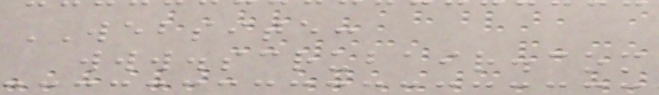WEBSITE:
www.scrubair.com
